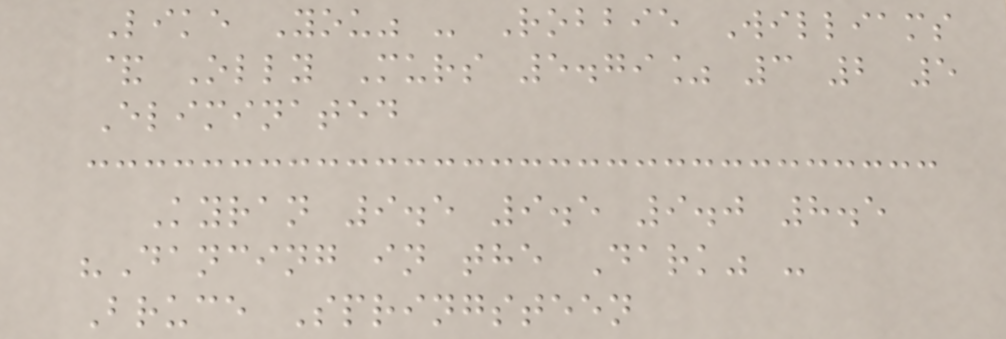Like You" - Robbie Williams
& Olly Murs 5.79% 3 2 5
Eliminated
Kyran 9.5 9.5 9.0 8.5
"Dancing in the Dark" -
Bruce Springsteen
